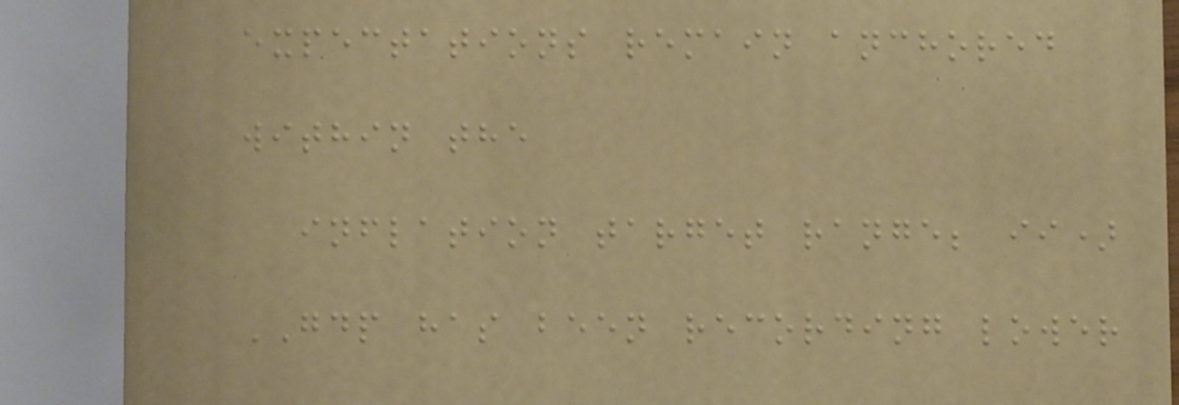expectations remain anchored
within the
inflation target range; ii)
GDP has been recording lower
